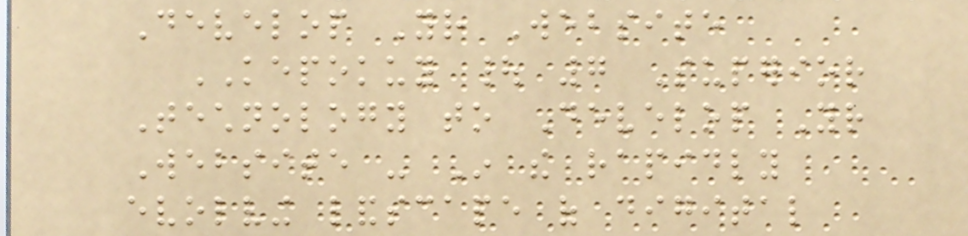Develop Your Website
KEPOKUY | 7 Superior
Technology to Develop Your
Website - In the rapidly
evolving landscape of digital
